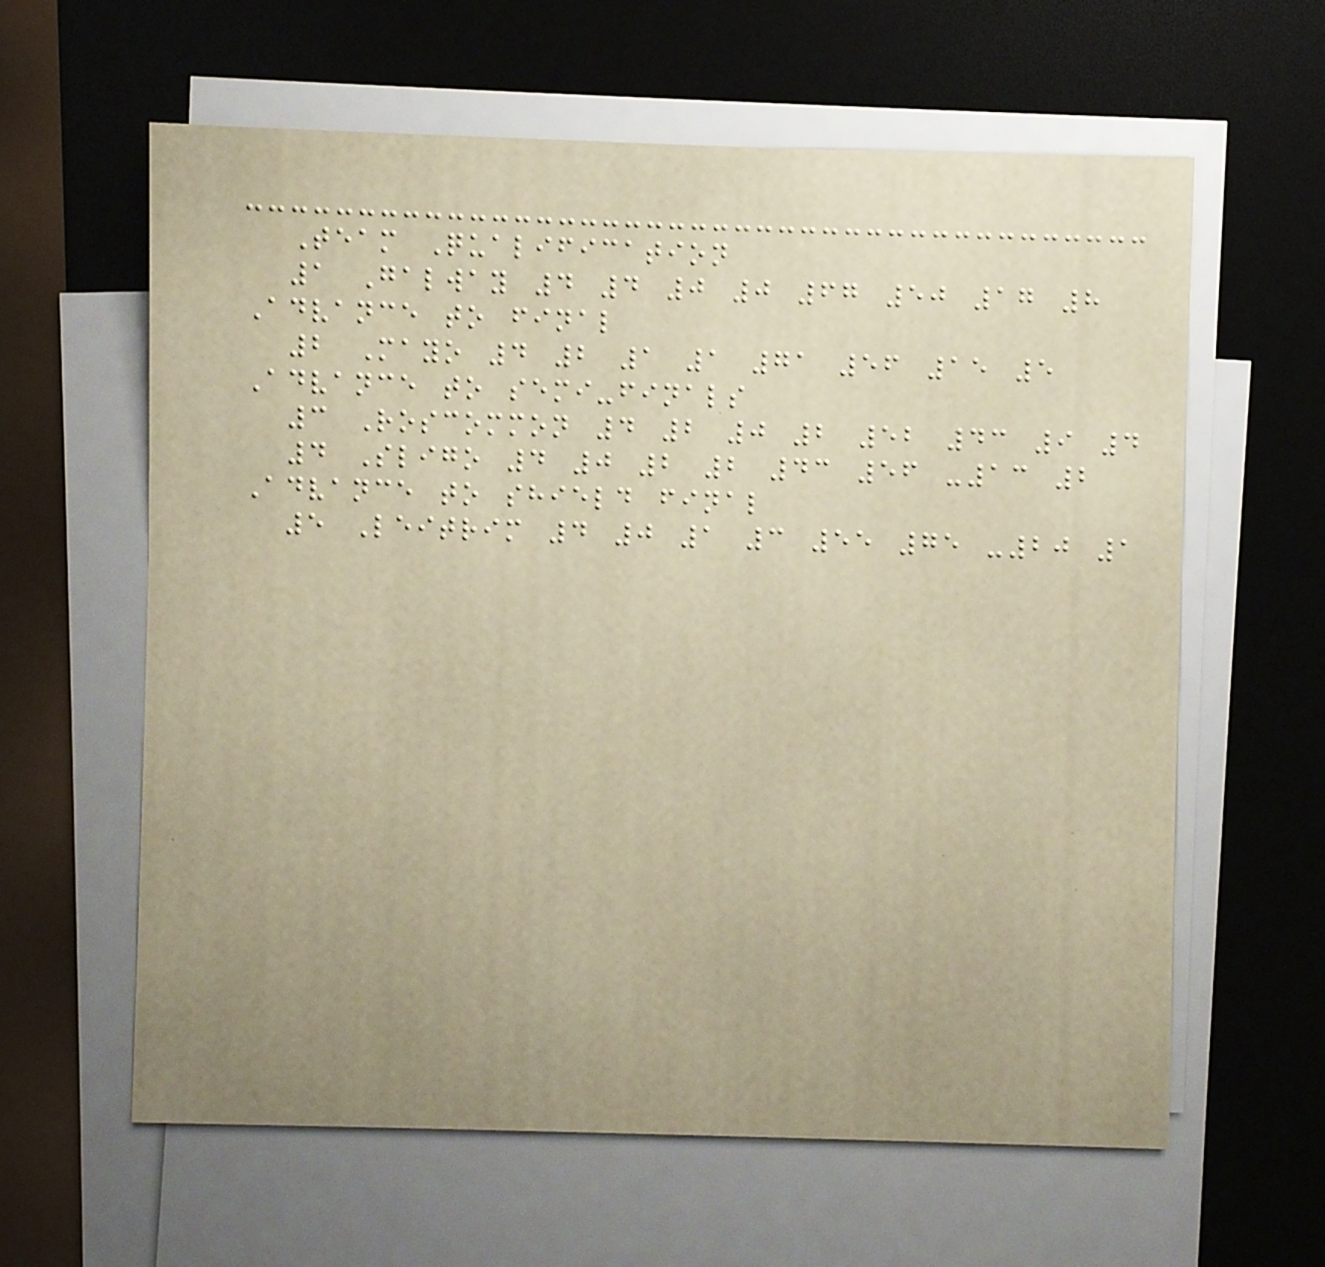Team Qualification
1 Galway 4 4 0 0 67 50 17 8
Advance to final
2 Mayo 4 2 1 1 71 56 15 5
Advance to semi-finals
3 Roscommon 4 2 0 2 52 43 9 4
4 Sligo 4 0 2 2 43 56 -13 2
Advance to shield final
5 Leitrim 4 0 1 3 55 75 -20 1
